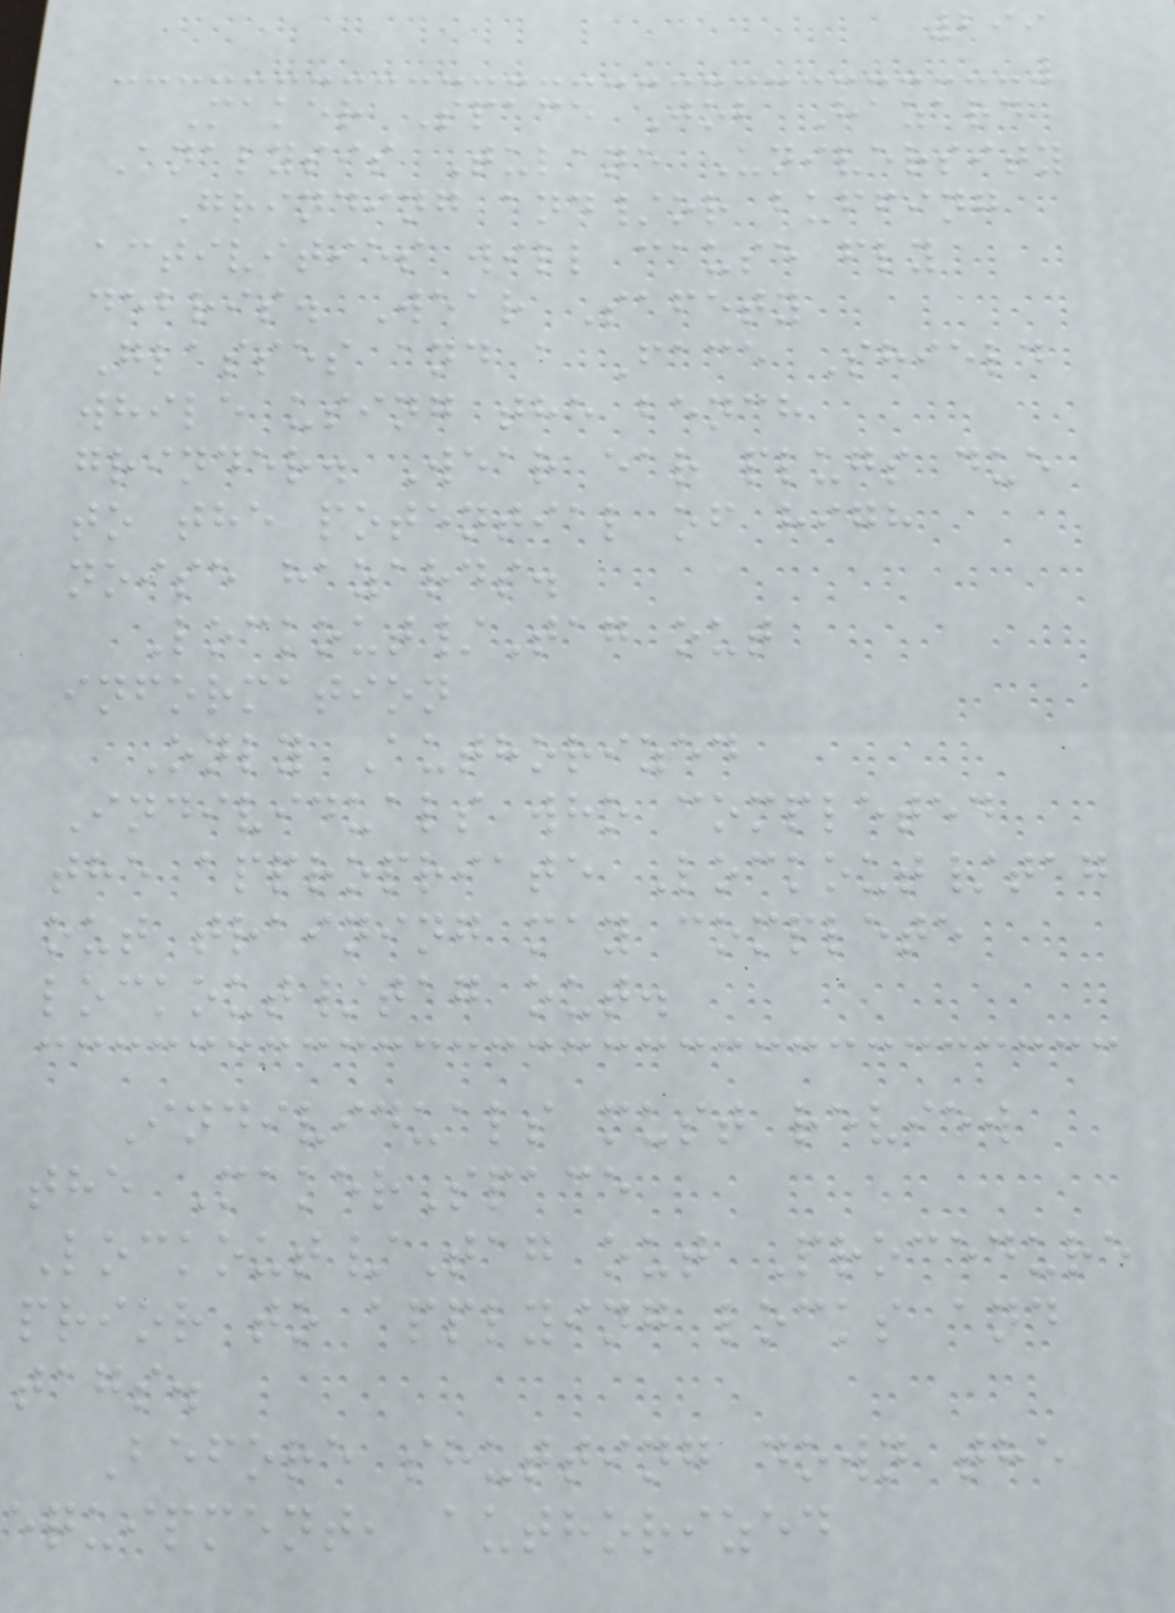299
Maker Space Job Hazard
Analysis Tulane University
Grinding and/or buffing
activities will cause fly
debris. Wear Safety
Glasses and a Face Shield
while using the bench
grinder. Wear ear plugs due
to the potential of high
noise hazards.
Lockout/Tag out
information
Only Authorized
Individuals who completed
the appropriate Lockout/tag
out training may complete
lockout/tag out.
Individuals must review
the MakerSpace
Lockout/Tag out Procedure
prior to applying locks and
tags.
Before shutting down the
equipment, authorized
